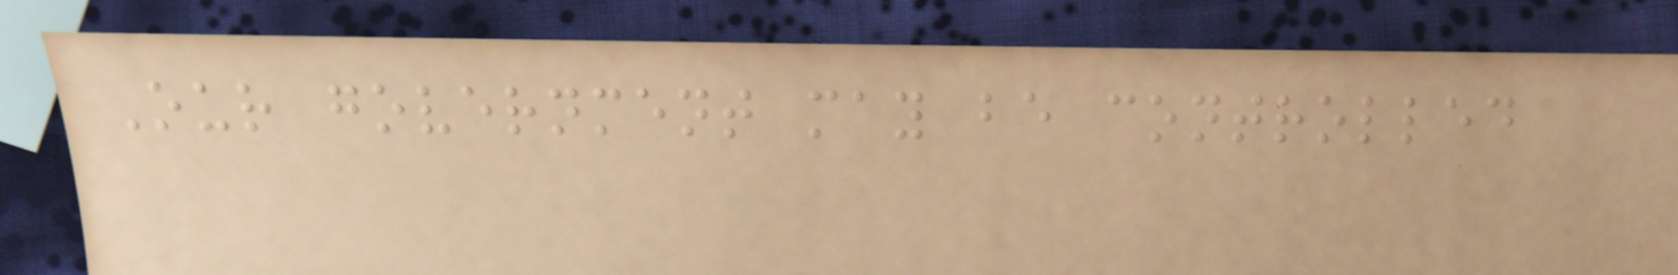Our government may be controlled
